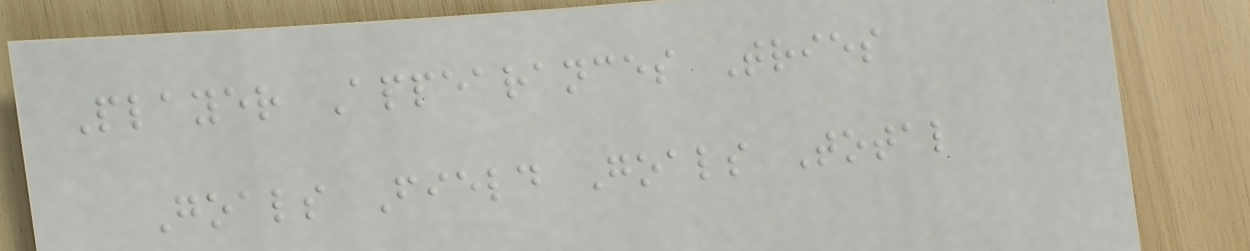Player Appearances Tries
Goals Field Goals Total
